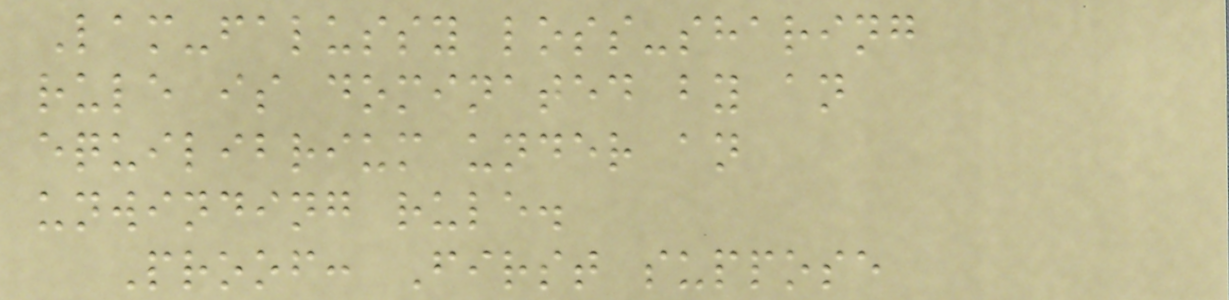Lam-falussy loss-sharing
rule is dominated by an
equilibrium under an
unwinding rule.
Proof: First suppose
